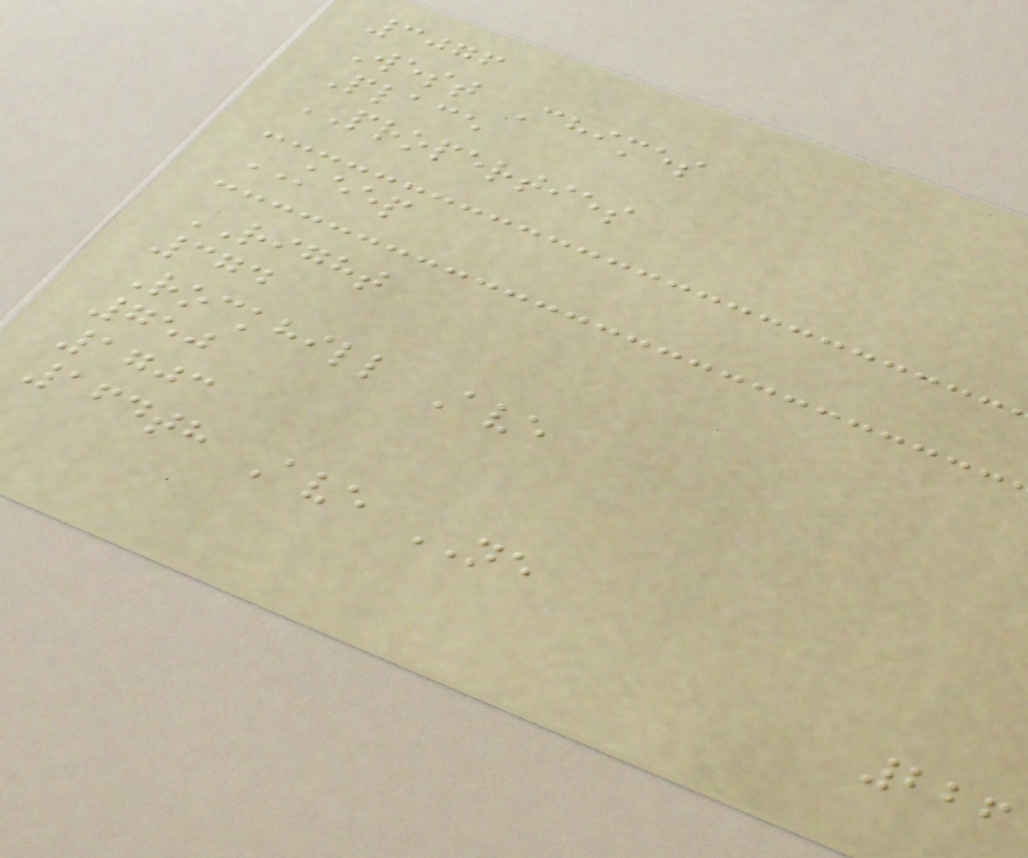3076
West Chimes
Place
PROPERTIES
KEEP
RIGHT
374
Rockhill Ave
750
1703
164th Ave NE
226
